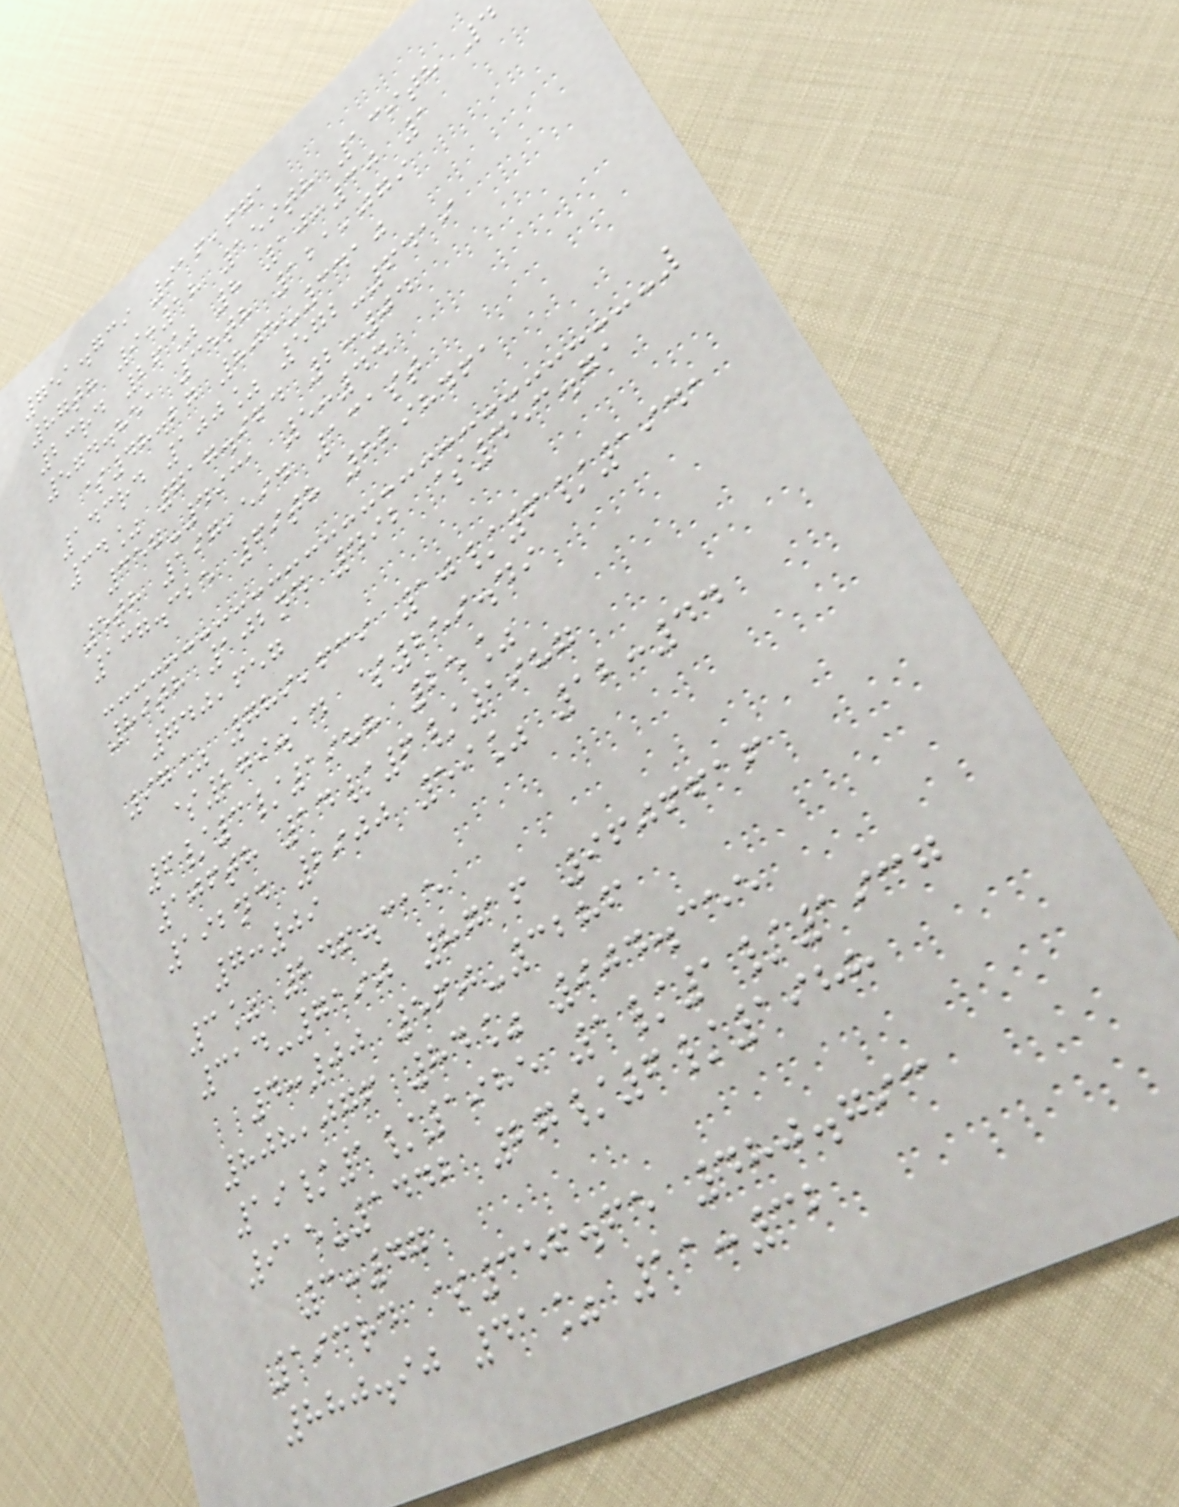751.739 916,671
87th 9:18 159th 139th 4
23rd 26% 8 10:30 1
574.851 35th 121,079
$48.27 805-3410
143rd 100% 572-6419
34% 717.964 2:04
357-4931 5:44
5th 197,594 131st
137.325 69th 8298461
89th 102nd 492 $453.71
740,657
97% 789,639 10/6/1941
$279.14 $259.49
6/3/1988 25%
106th 14/6/1987
192nd 2900 59% 12:44
7:09
3% 246.315
314-7190 8716 9606616
4:00 560-3286
808,076 84% 904.355
19/1/1985 1/1/1937
915-1442 27/6/1988
3:47
193rd $356.65 480.793
880.90 41% 11:32
